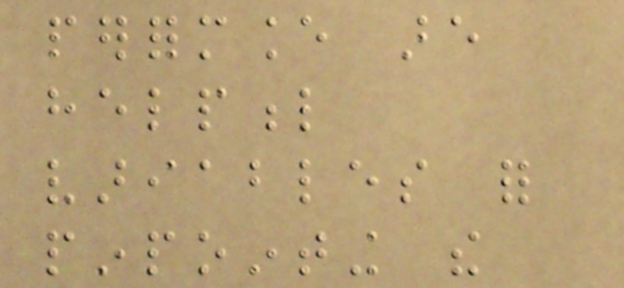performance are
helpful
variables for
pinpointing the
